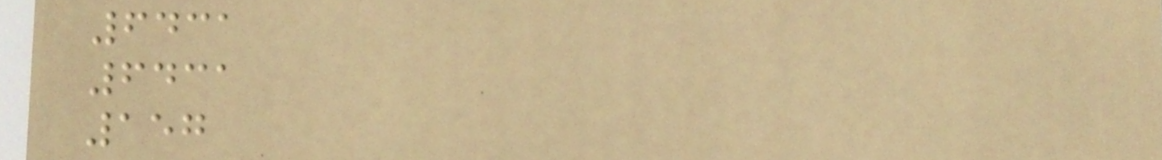6431
6431
157
